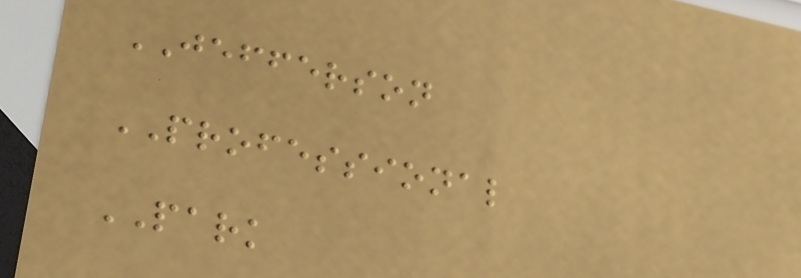JEFFERSON
PROFESSIONAL
PARK
